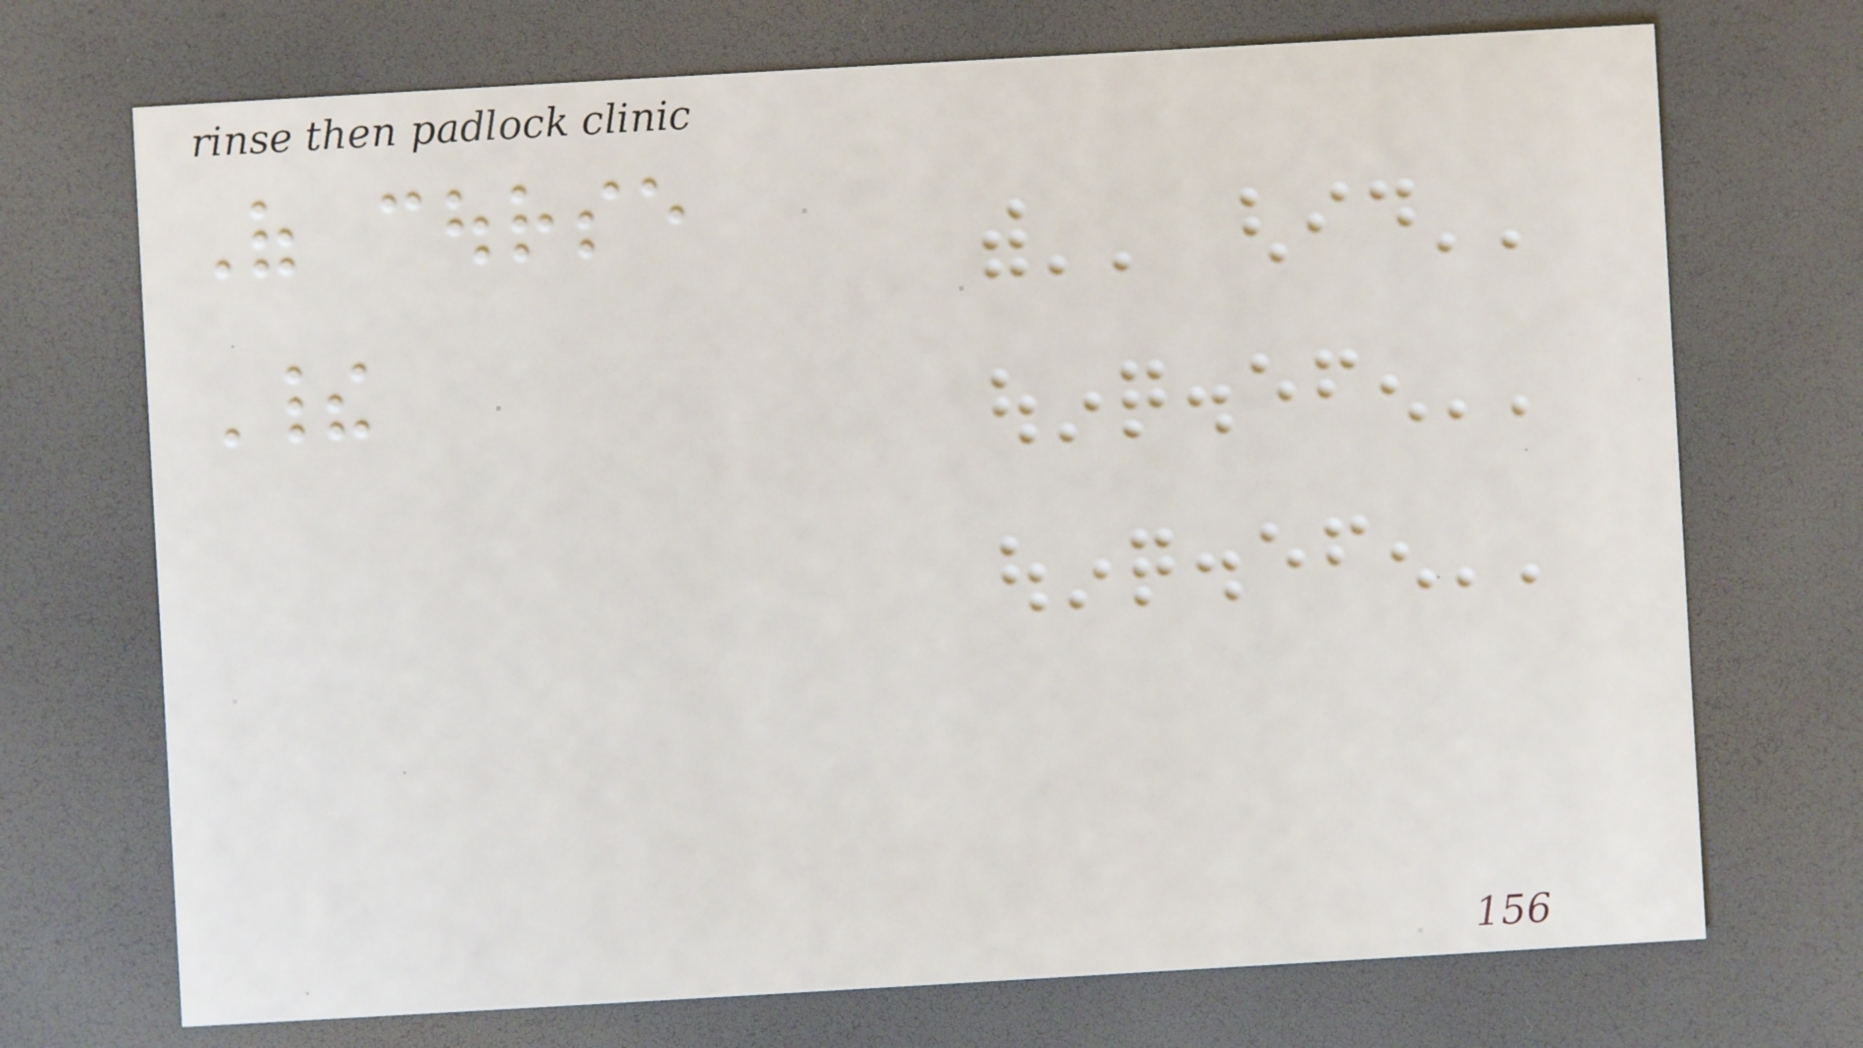Of course
Their
